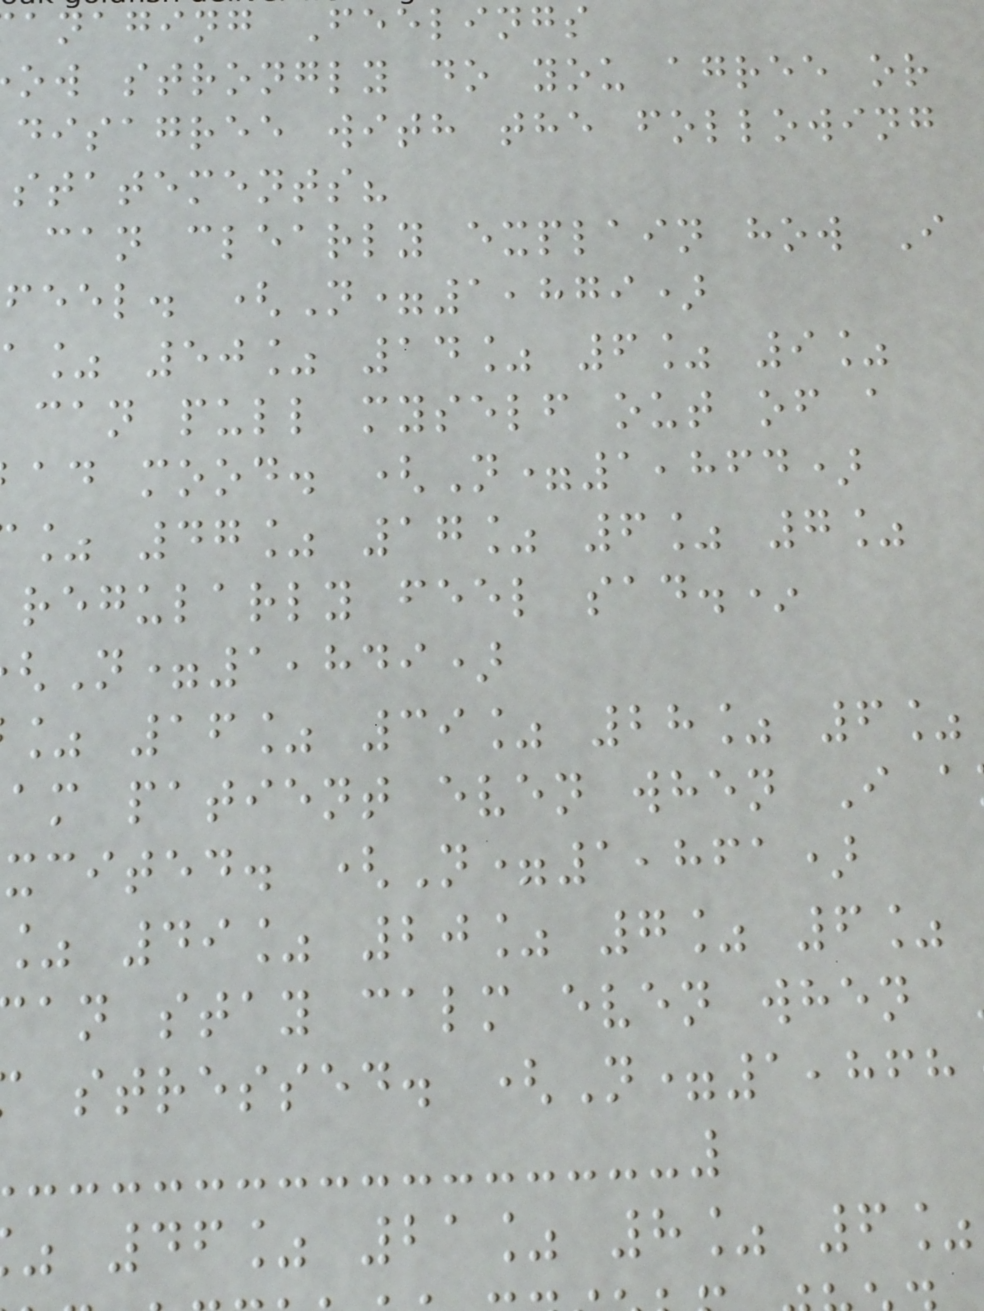anaging Feelings
ow strongly do you agree or
disagree with the following
statements?
can clearly explain how I
feel. (N=1,879)
a% 50% 14% 6% 9%
can pull myself out of a
ad mood. (N=1,864)
% 47% 17% 6% 7%
regularly feel sad.*
N=1,849)
% 16% 39% 28% 6%
am patient even when I a
xcited. (N=1,861)
% 49% 20% 7% 6%
an stay calm even when
stressed. (N=1,868
46% 21% 8% 6%
